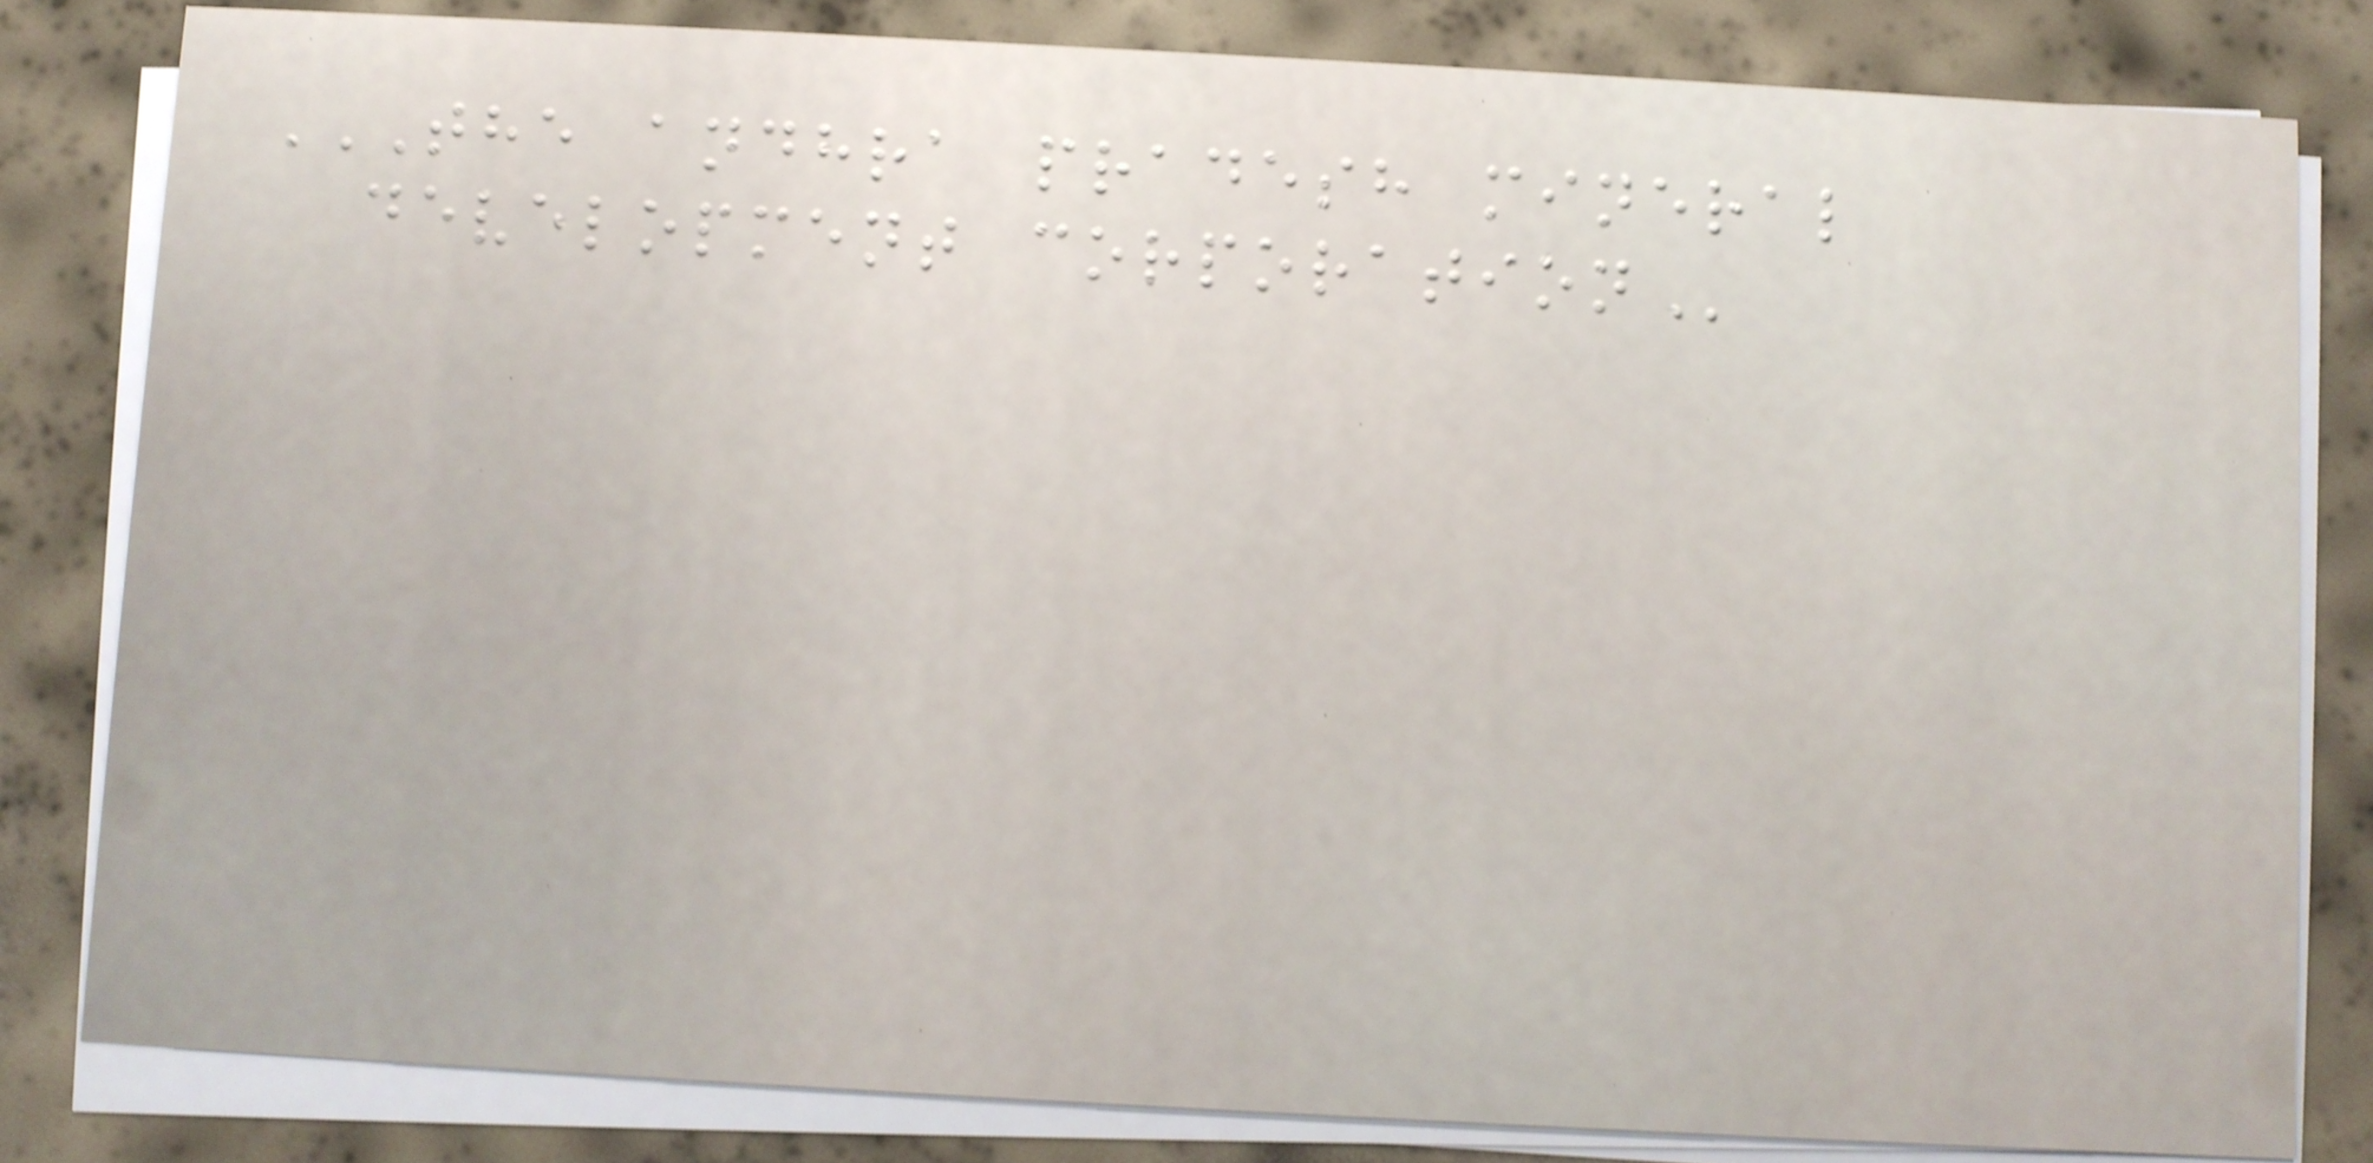THE ANDHRA PRADESH MINERAL
DEVELOPMENT CORPORATION
